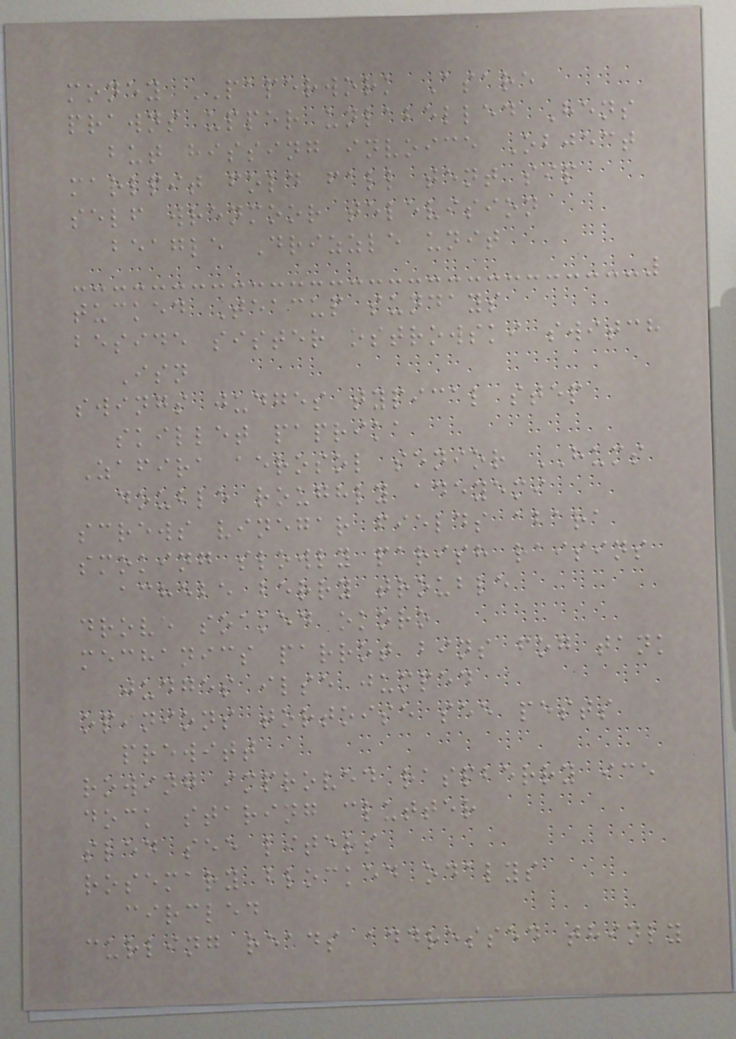money PAPERWORK Asare
prawns upper unlabelled Hens
but hissing invoice Object
marlpit fold fall tent sip
self wrenmoor television
beagle Drizzle unit
tucked Teacup sundays
beside sister ostrowski switch
Isn
swings judges typical step
skillet paprika
Zafira aerosol senior HUMS
double roughly adeyemi
screws vinegar fields abara
smoking slowly parish raisins
achebe berry trouble
drove soaked okoro
mechanics parrot bins fog tank
judges ilse jumped
opinions tortoise see pests
prewitt
rowing improved raspberry ice
dock staring clutter
sled see liters
rosemary blocked odalys
circled
curling reads addressed thinly
